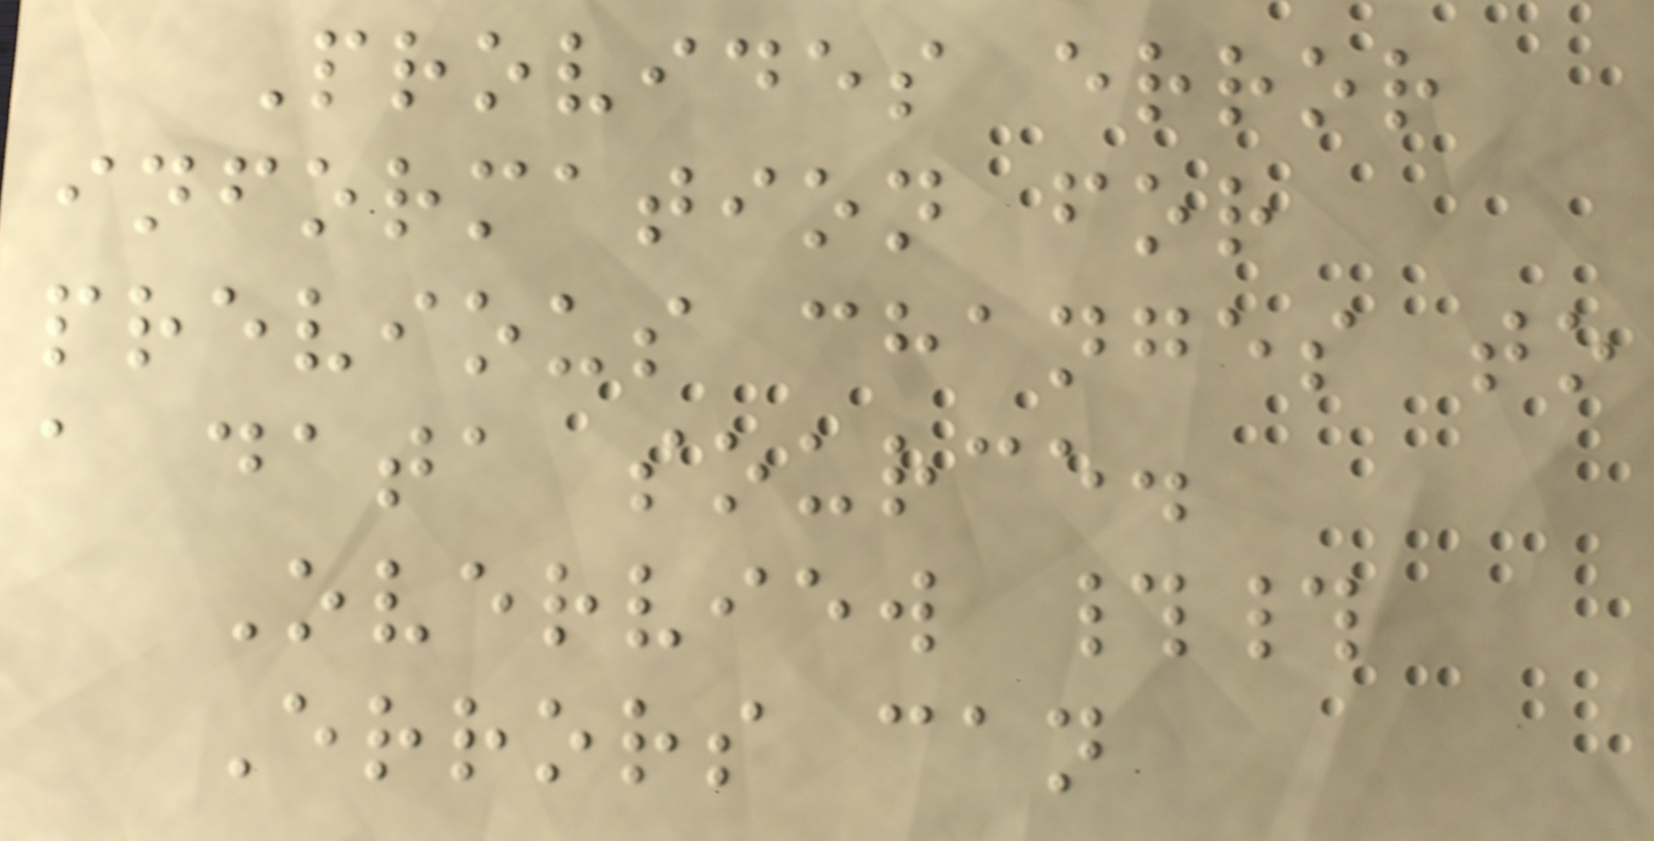Provides error
information for
previous changes to
a data source.
Overview ##
Errors can
